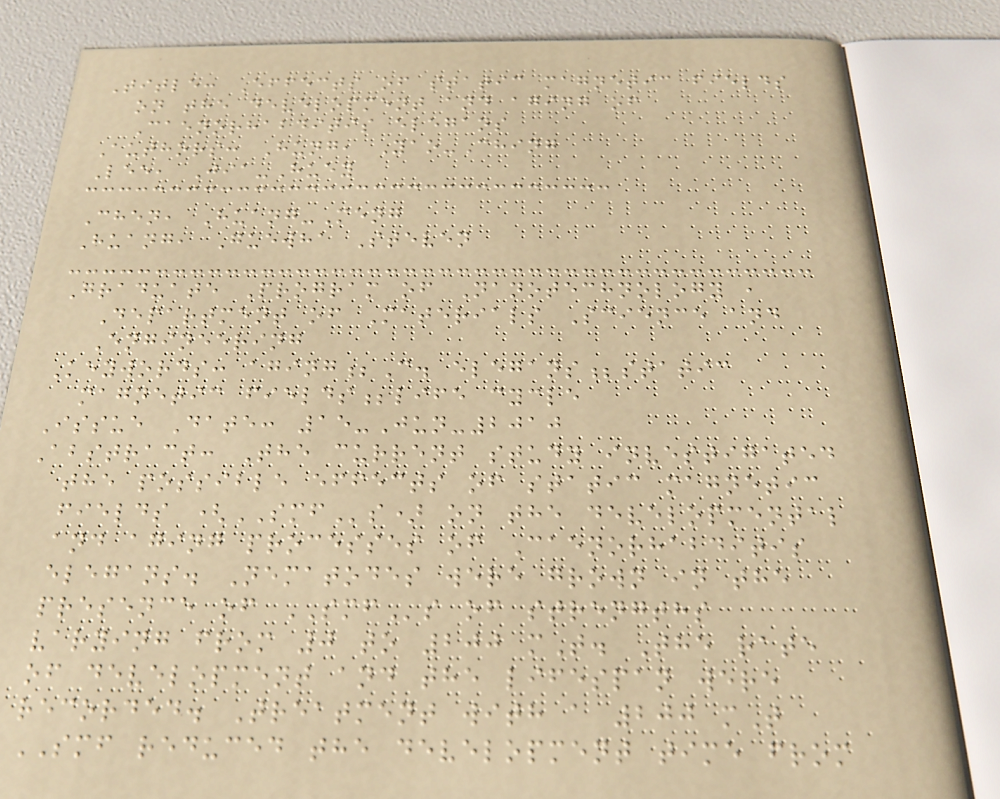Title: Effects of static magnetic fields
on the development and aging of
Caenorhabditis elegans
Authors: Hung, Yao-Ching
Lee, Jia-Huey
Chen, Huang-Meng
Huang, Guewha Steven
Graduate Program of Nanotechnology ,
Department of Materials Science and
Engineering
Keywords: aging;C. elegans;static
magnetic fields;life cycle
Issue Date: 15-Jun-2010
Abstract: The current study investigated
the possible effects of static magnetic
fields (SMFs) on the developmental
and aging processes of Caenorhabditis
elegans. Nematodes were grown in the
presence of SMFs of strengths
varying from 0 to 200 mT. The rate
of development and the lifespan were
recorded. Treatment with a 200 mT
SMF reduced the development time from
